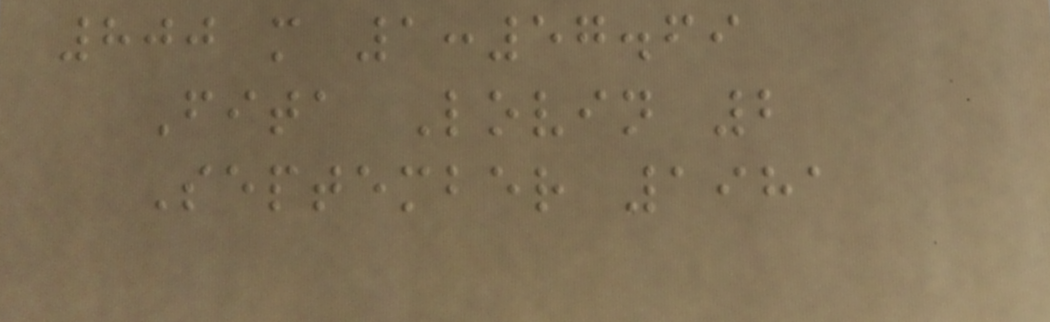800 m 1:57.69
Fita Lovin 2
September 1981
